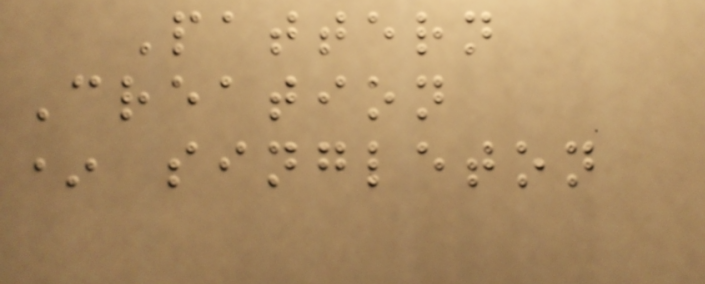Pattern
Creation
* singleton
